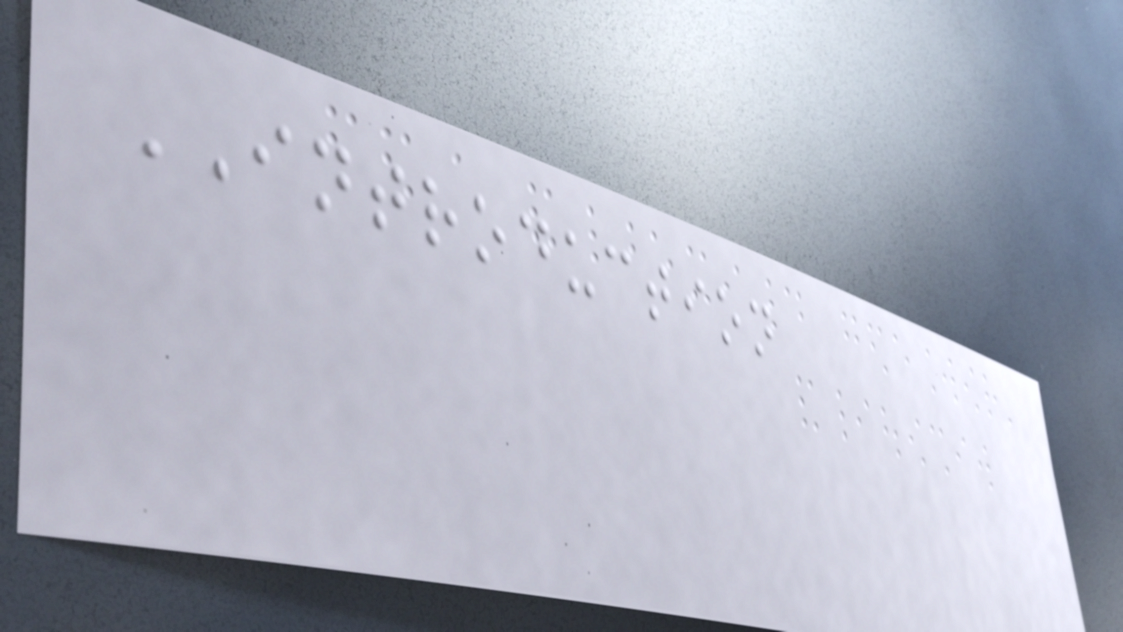INTRODUCTION
